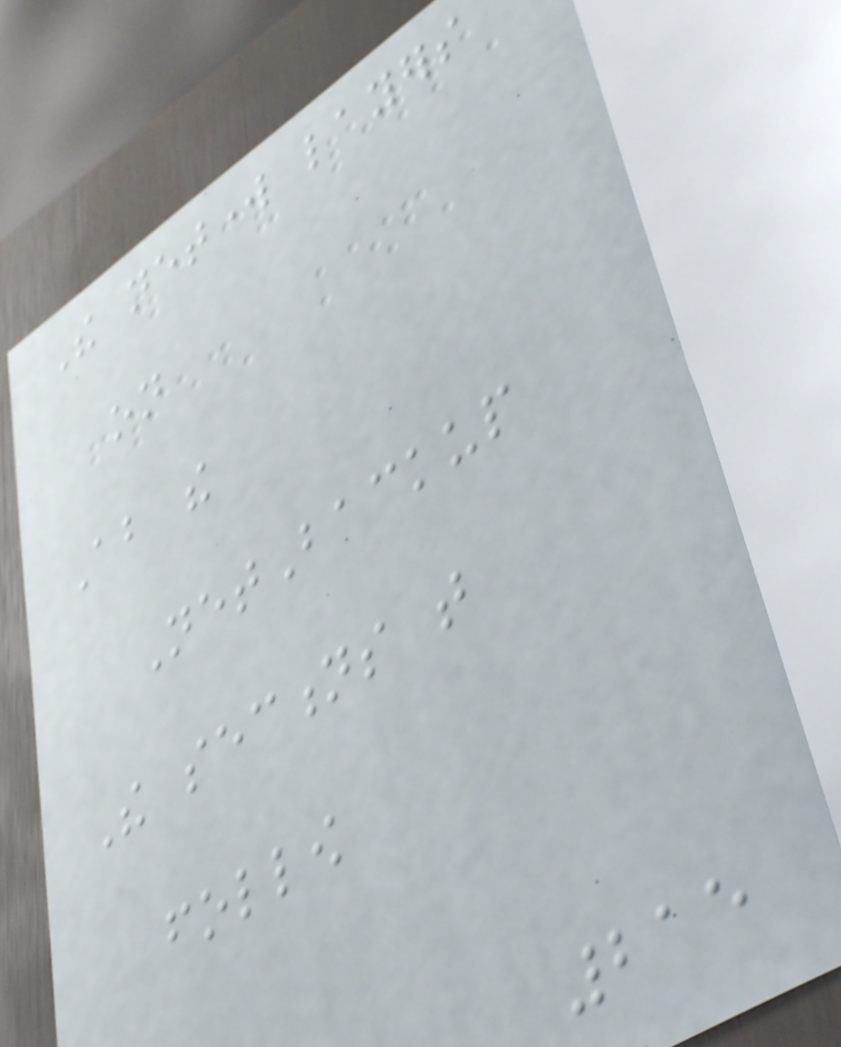The network layers
on
About the
NetBackup
The sections that
follow
215
